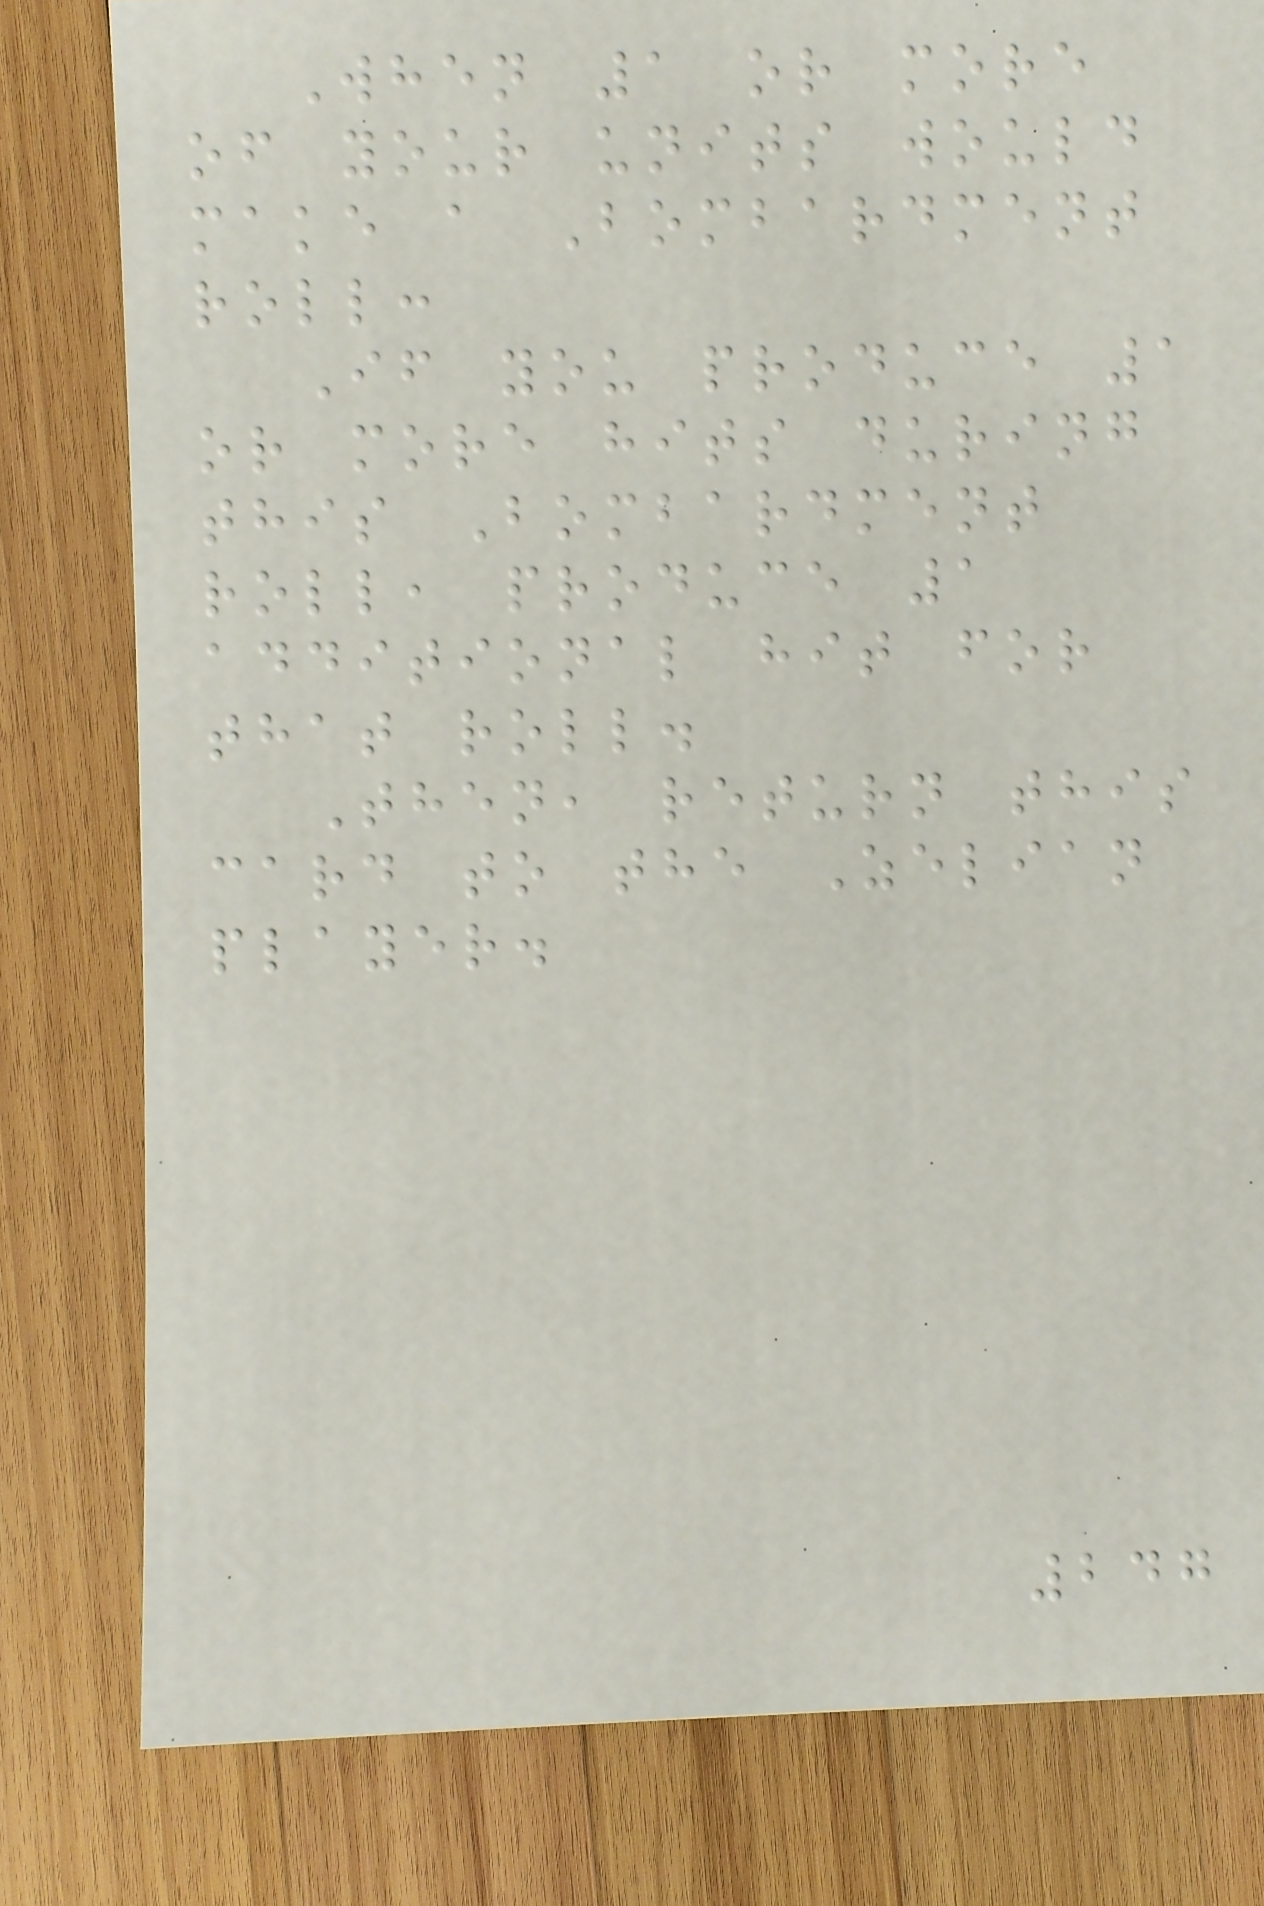When 1 or more
of your units would
make a Bombardment
roll:
If you produce 1
or more hits during
this Bombardment
roll, produce 1
additional hit for
that roll.
Then, return this
card to the Zelian
player.
247
